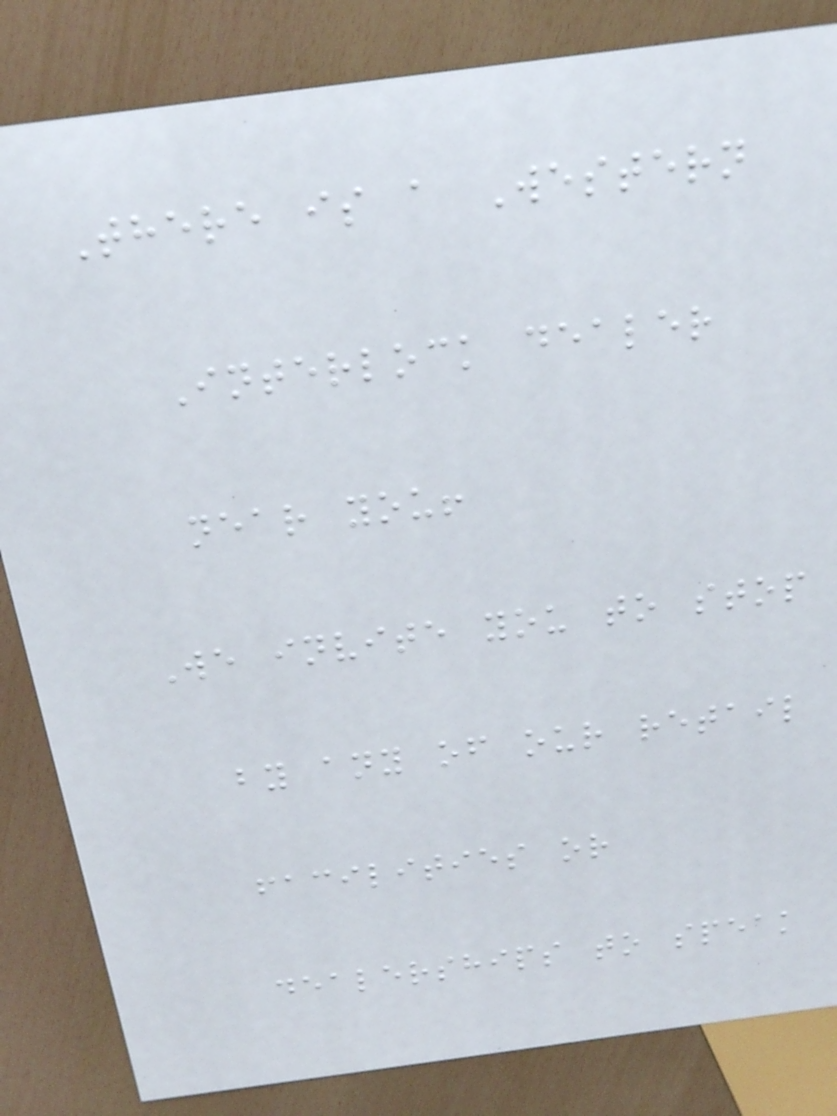There is a Western
Interlock dealer
near you!
We invite you to stop
by any of our retail
facilities or
dealerships to speak
